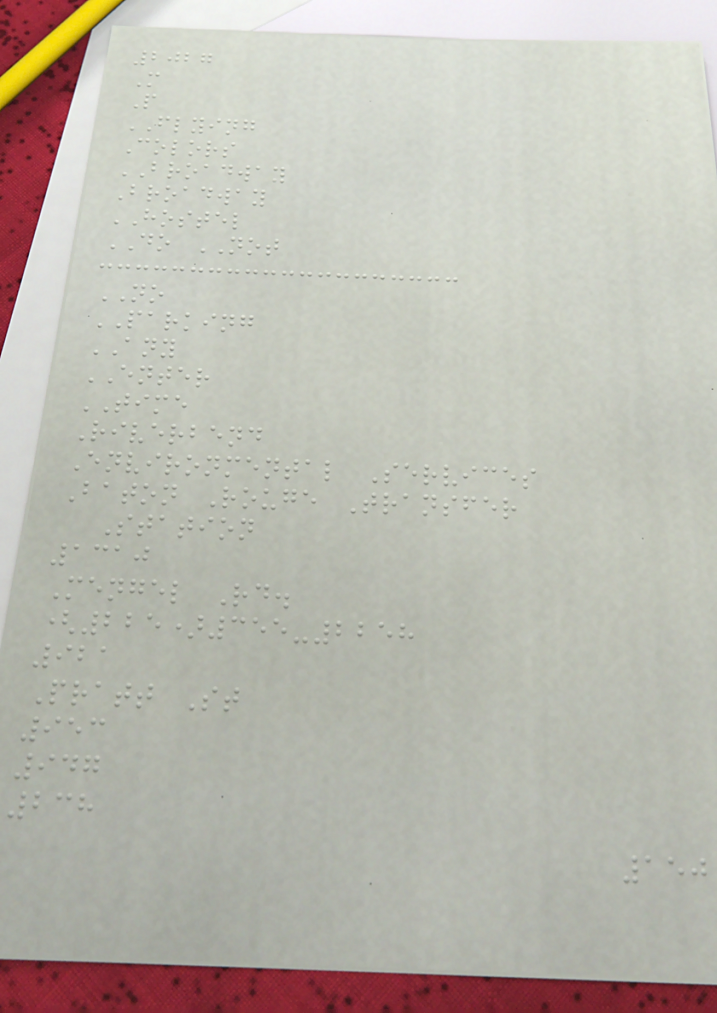2027
M
P
FLYING
Colors
BROADWAY
Broadway
HOSTEL
DO NOT
NO
PARKING
ANY
ENTER
TIME
Riverbend
Environmental Services
Baton Rouge Transfer
Station
1310
Mengel Rd.
(225)355-2258
921
Pratt St
953
947
238
150
